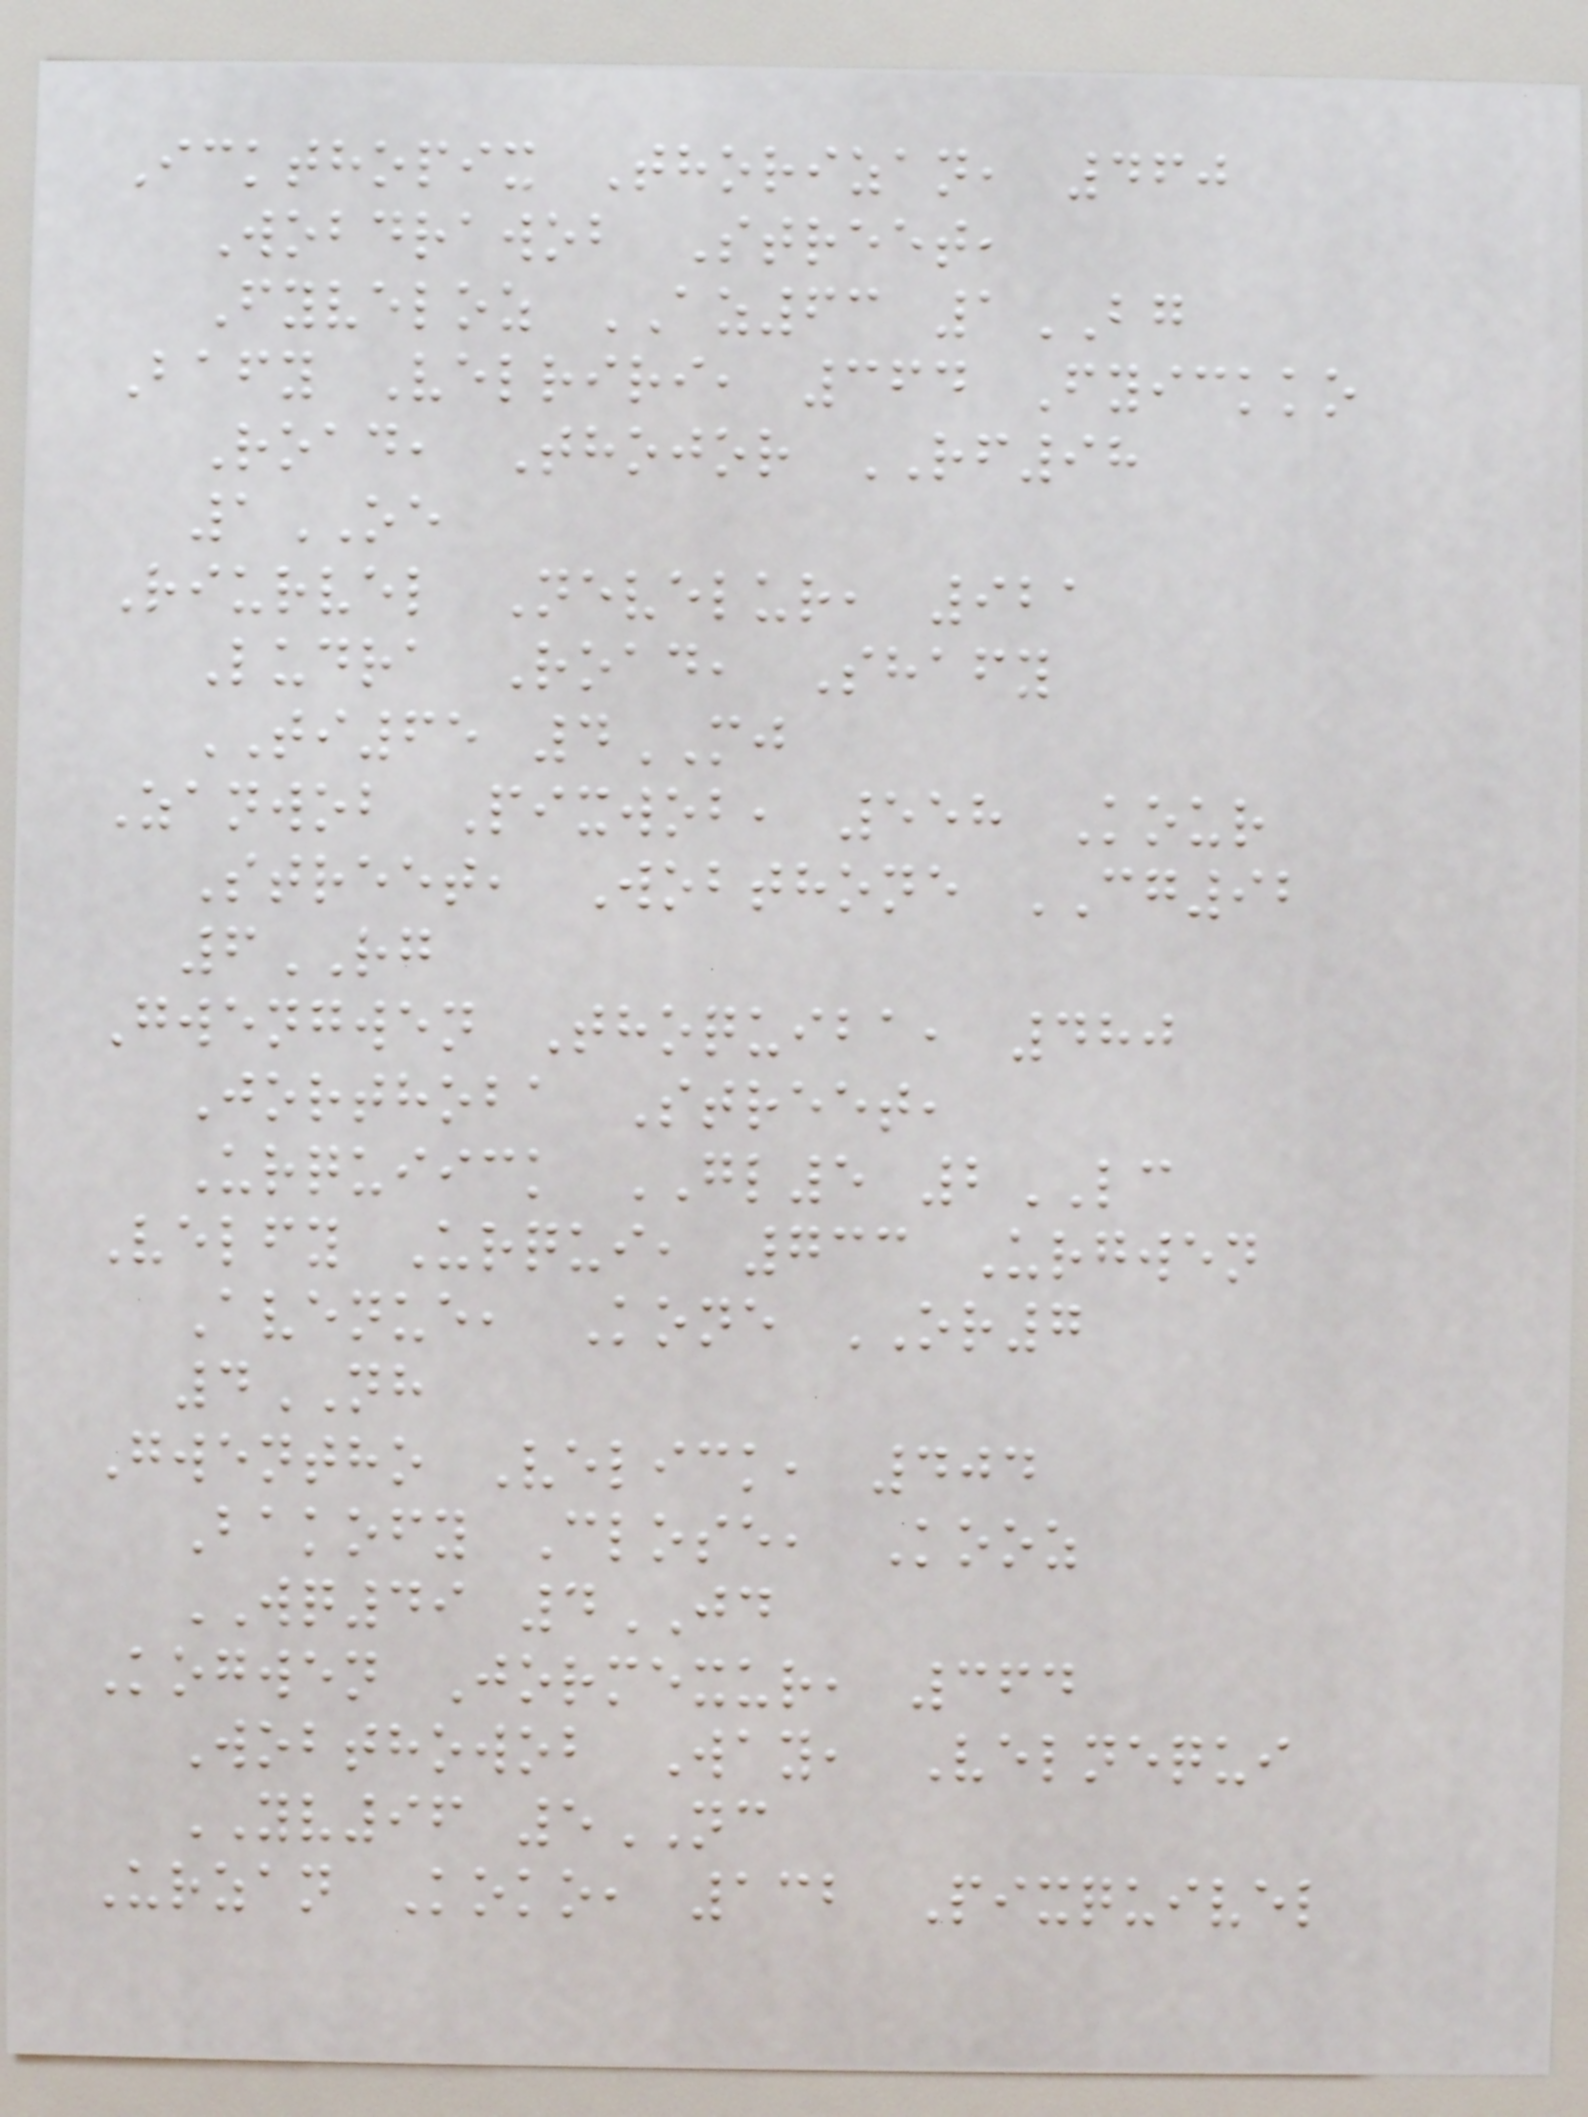Ickthopix Thorizan, 460
Wobdrawob Street,
Fyveloz AZ63 1BG
Bafy Velriri, 364 Fyickko
Road, Thojor RF98
1OE
Riurvel Nevelur, 921
Ludra Road, Shafy
TI65 4MJ
Zanwob Pixwob, 558 Kour
Street, Wobthone CG92
6RG
Gwengwen Thoquiba, 480
Jorthoba Street,
Urquiick GL5 2LC
Velfy Urqui, 733 Urgwen
Avenue, Kone OR7
4NH
Gwentho Velick, 404
Bakofy Close, Kooz
WQ49 4JD
Kogwen Jormexur, 364
Wobthowob Way, Velnequi
YV96 5NC
Urzan Koko, 132 Pixquivel
